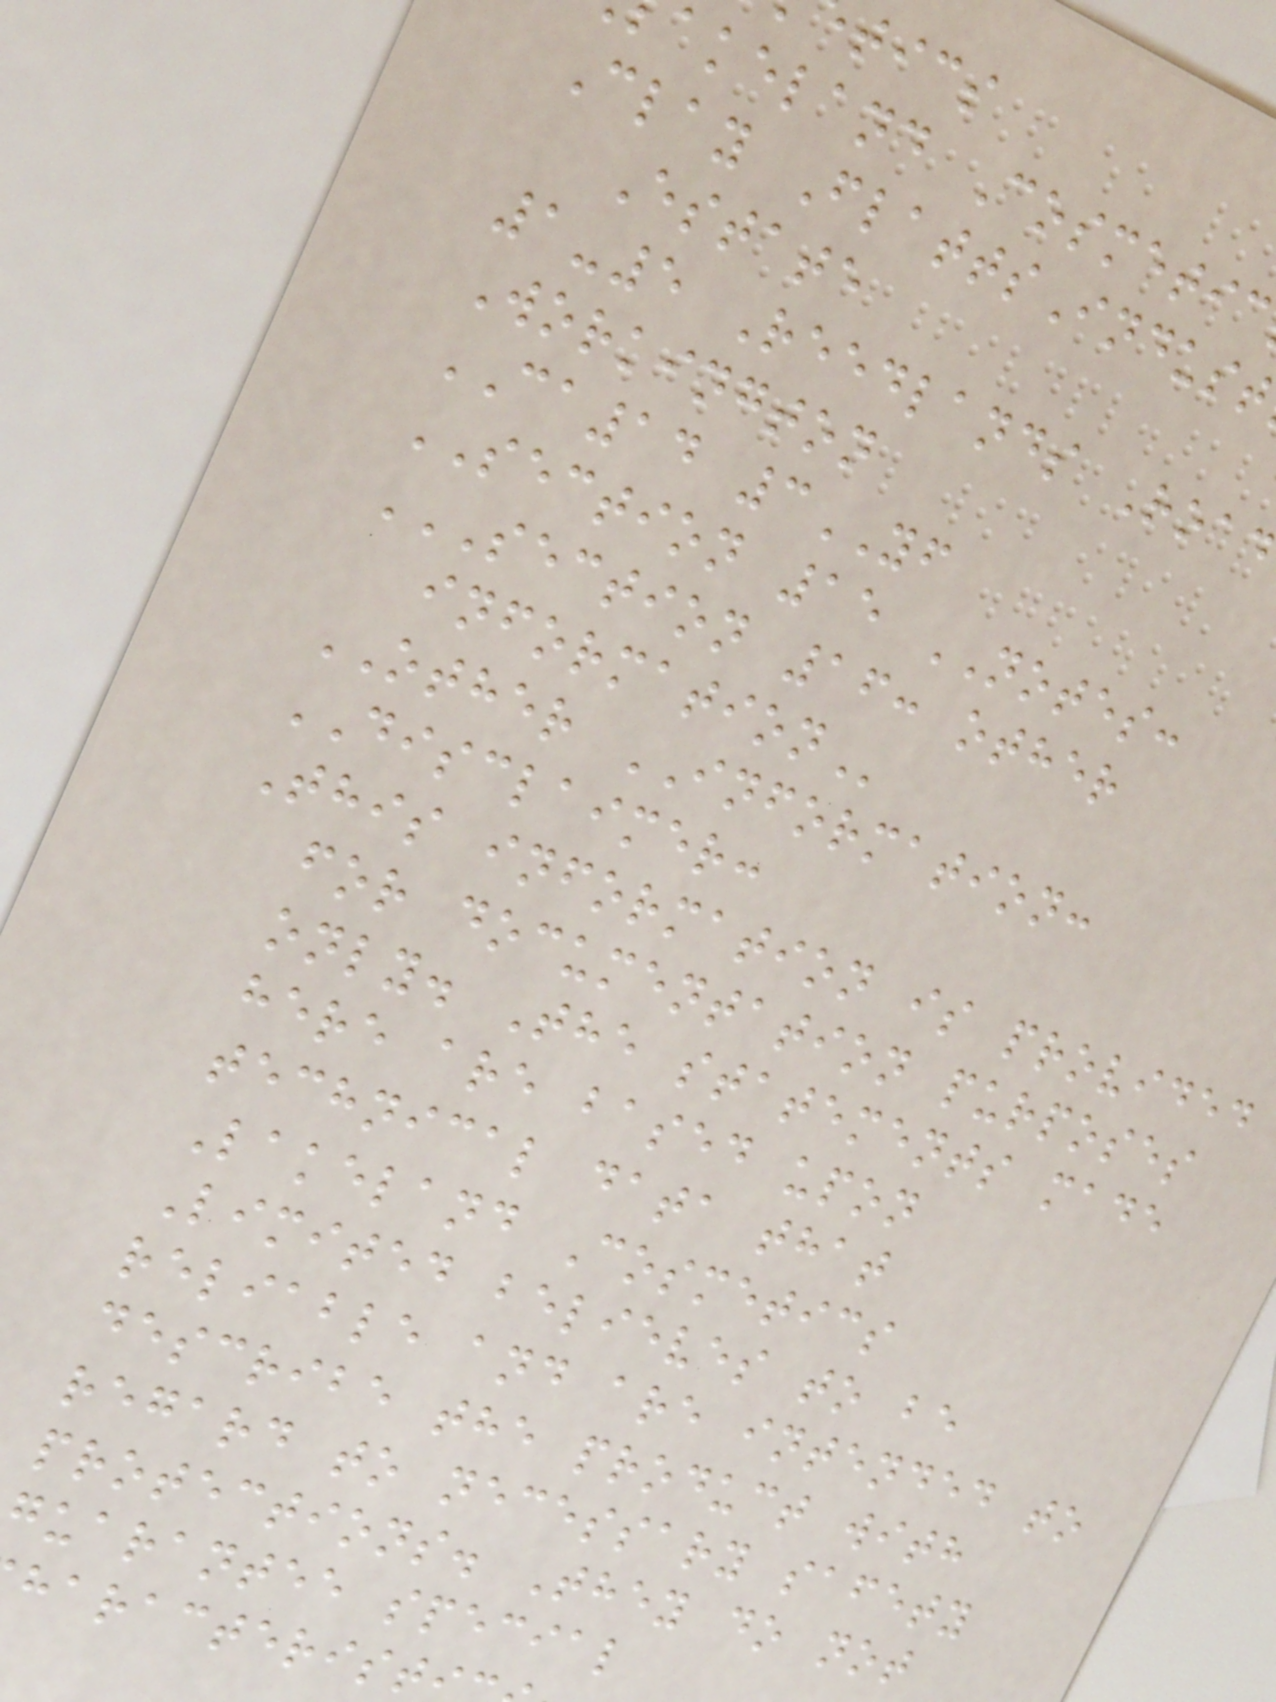tics
akeland Cosmetic
Clay FlattsIndust
Estate
1-5 Reedlands Road
Workington
CA14 3YF
SECTION 15 NOTES:
SECTION 16: OTHER
OTHER INFORMATION:
DISCLAIMER:
This information is provided
for documentation purposes
only. The statements made
here are based upon
technical data that
Lakeland Cosmetics
Limited believes to be
reliable and are intended to
describe the product with
regard to necessary safety
protections. They do not
guarantee special
